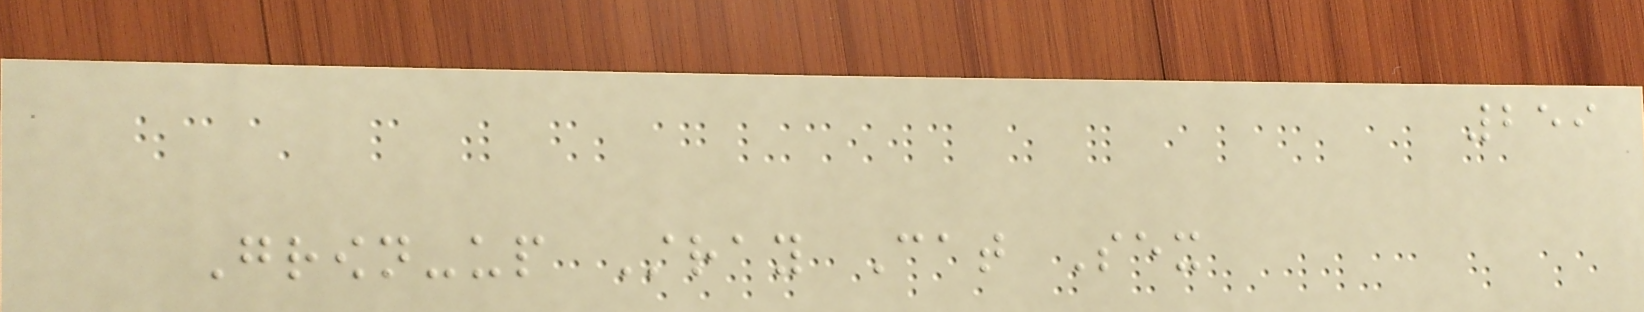259
Grown-up Stray Cat Sex
